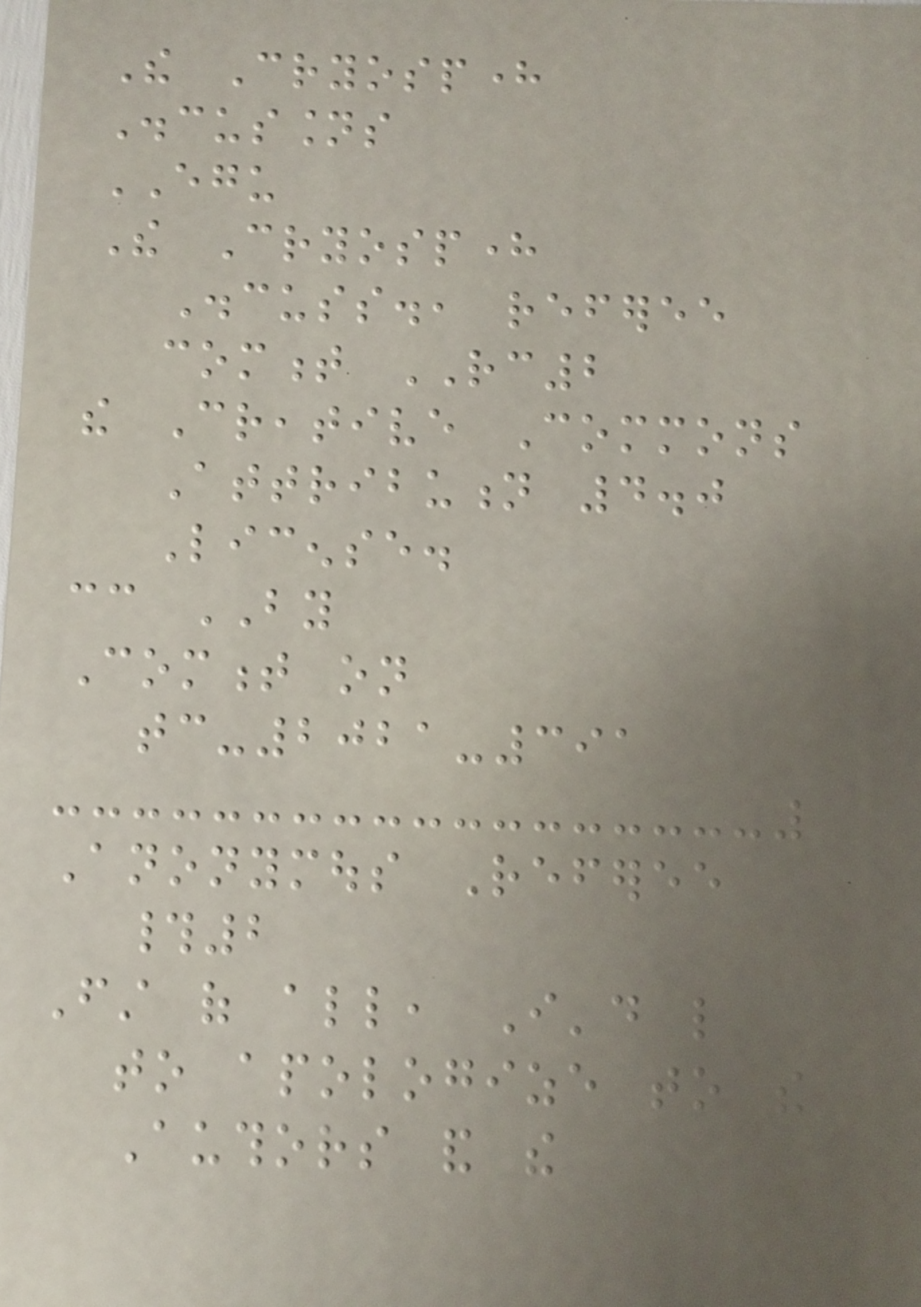The Cryosphere
Discussions
EGU
The Cryosphere
Discuss., referee
comment RC2
the Creative Commons
Attribution 4.0
License.
cc BY
Comment on
tc-2021-391
Anonymous Referee
#2
First of all, I'd like
to apologize to the
Authors and the
